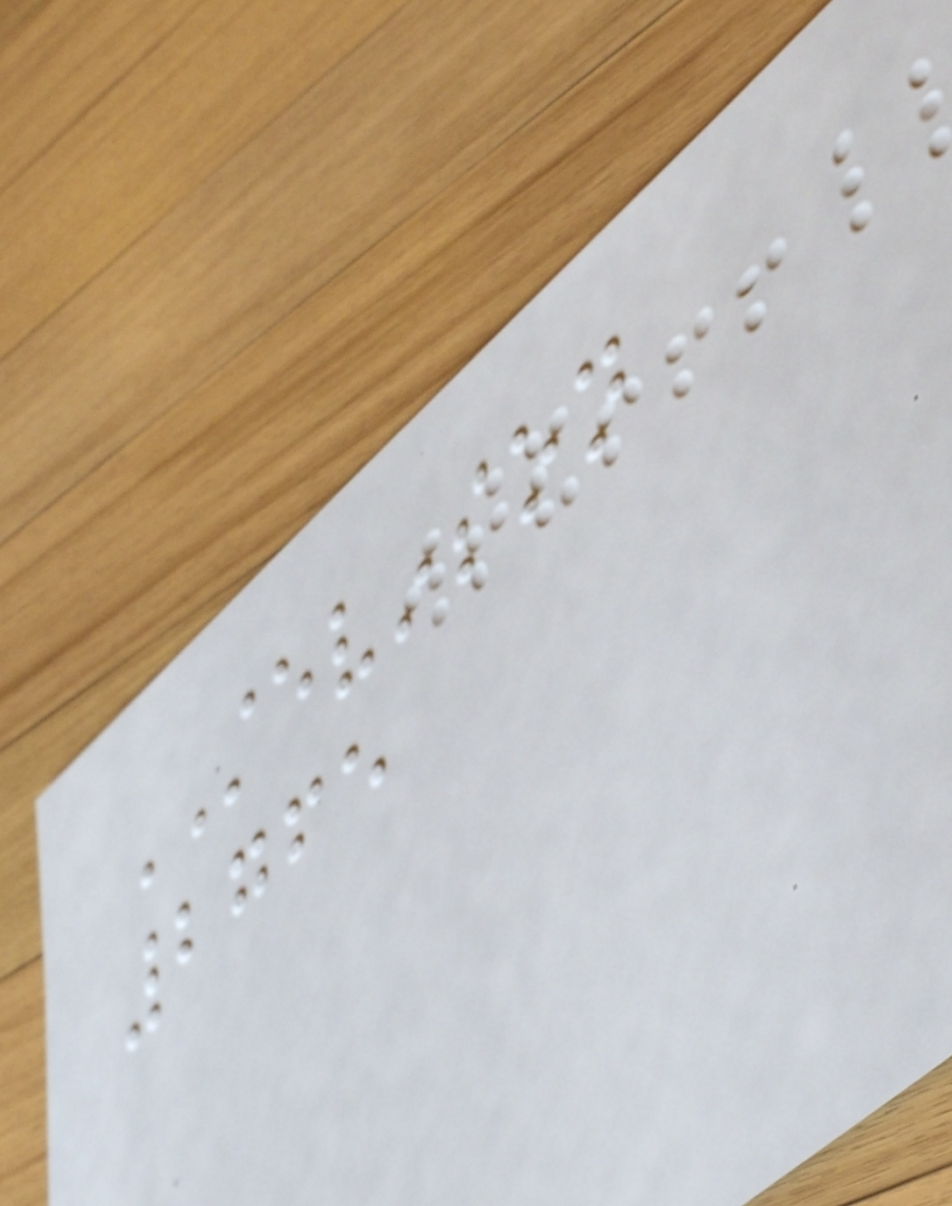STEVINSON
2765
